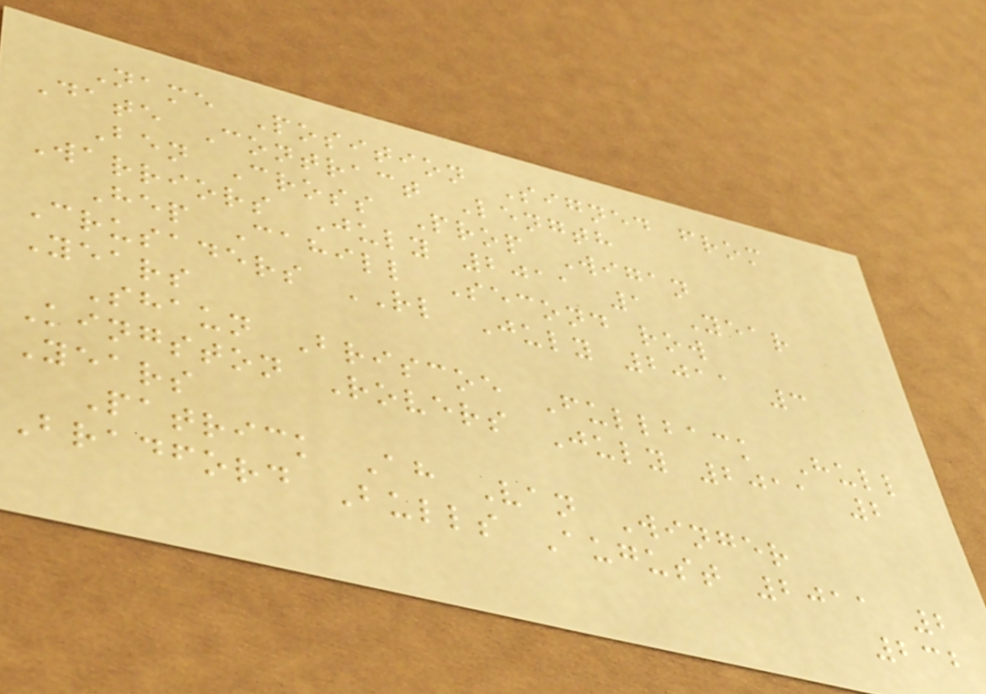Name Position Signed from
Date Contract Length
Ben Cross Prop Wigan
Warriors July 2011 1 Year
Hep Cahill Second row
Crusaders RL July 2011 3
Years
Shaun Briscoe Fullback Hull
Kingston Rovers July 2011 2
Years
Patrick Ah Van Winger
Bradford Bulls August 2011 2
232
